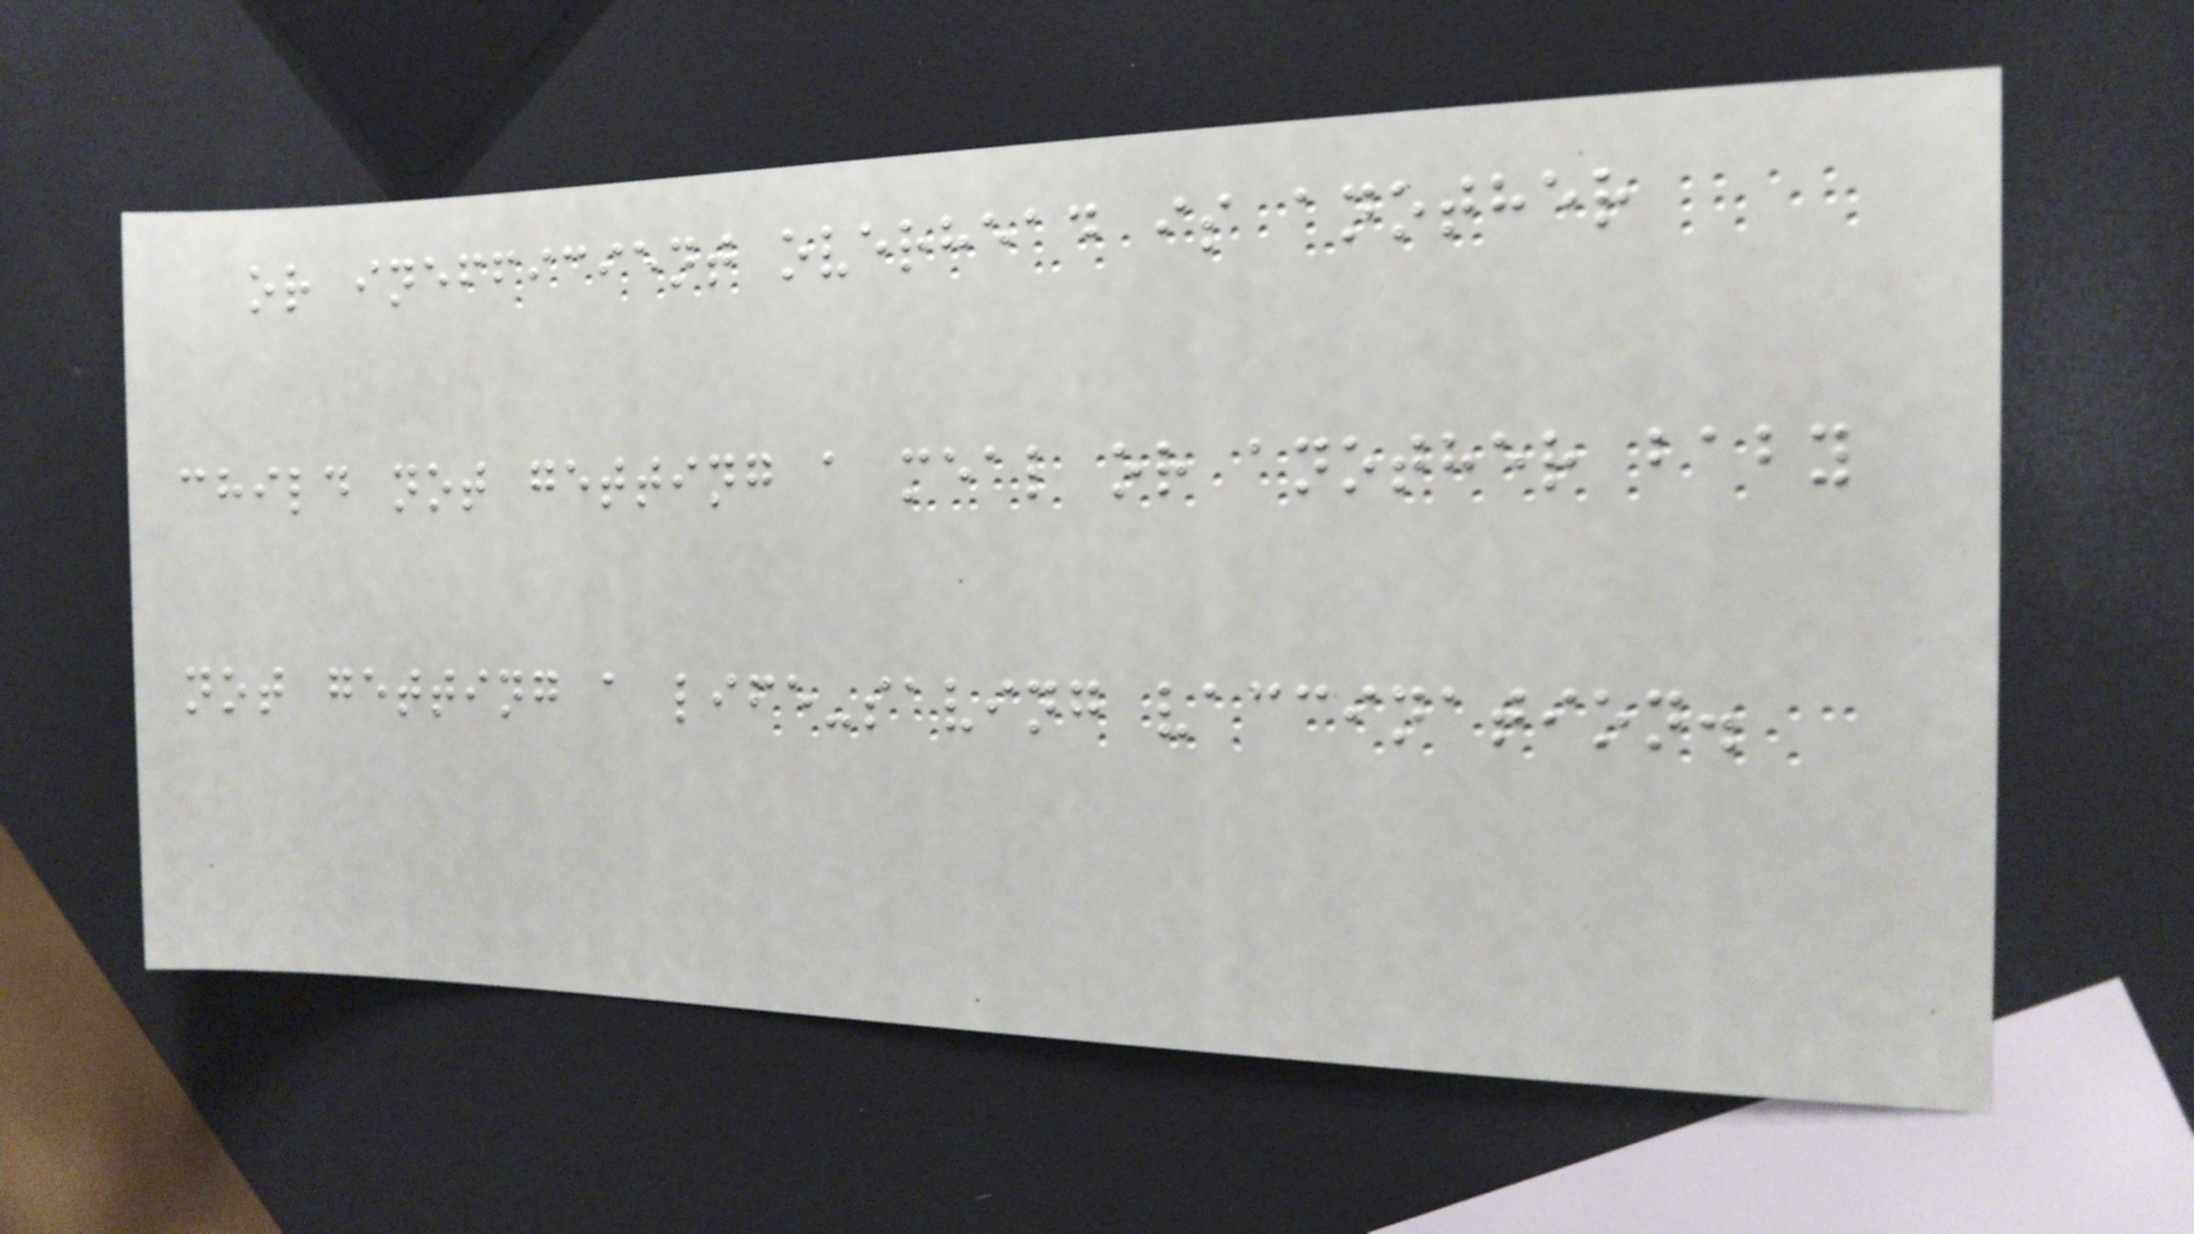or inefficient overhead is another
child not getting a meal or another baby
not getting a life-saving vaccination.
